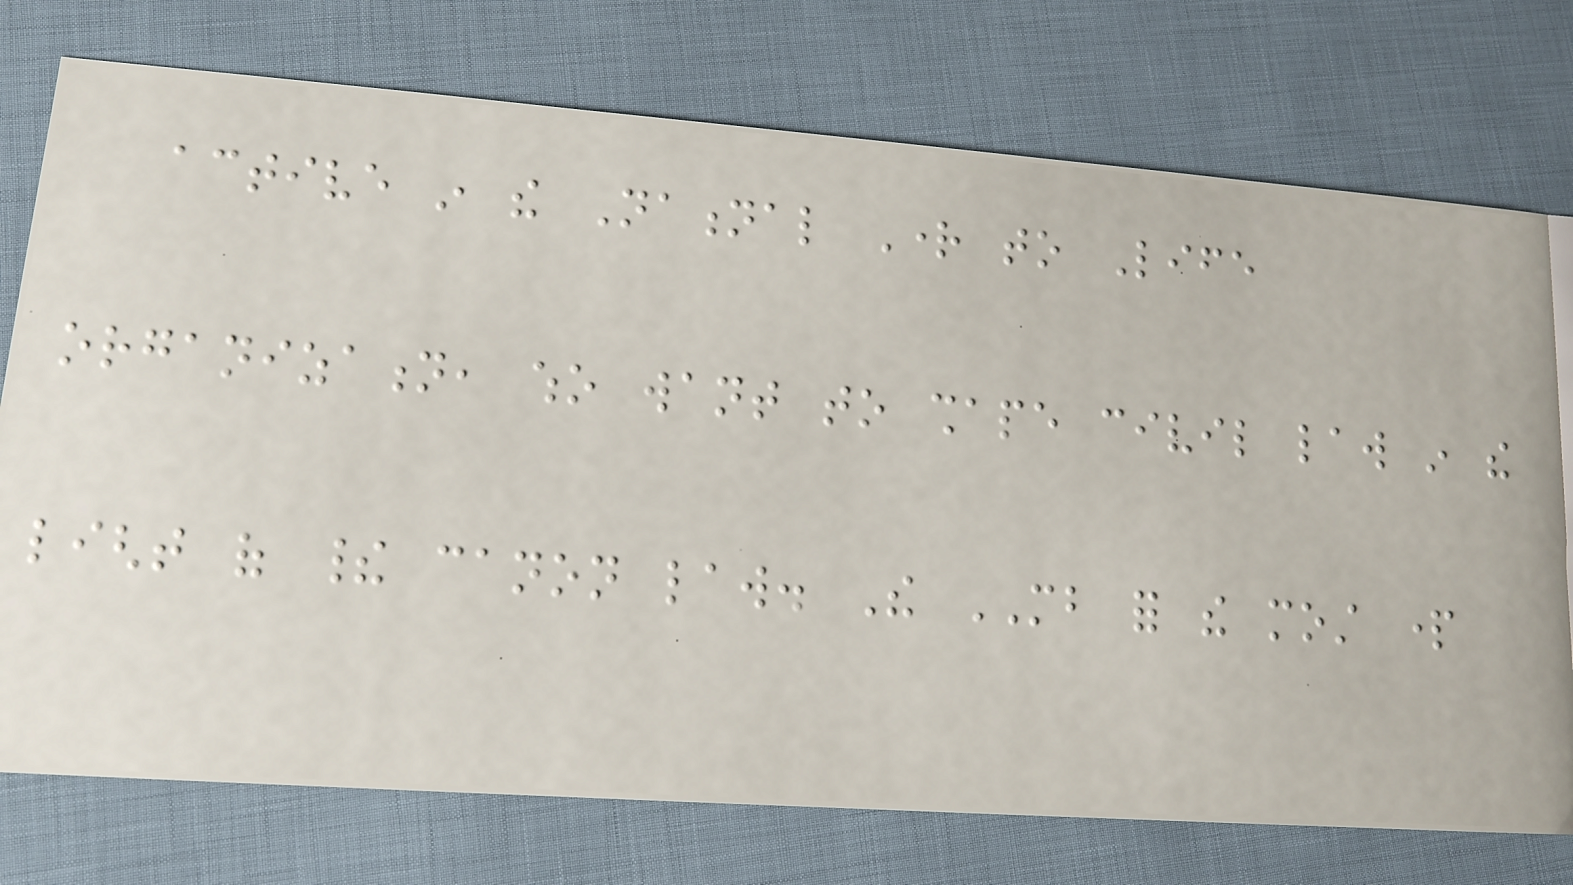active in the National Right to Life
organization, who want to shape civil law in the
light of their canon law. The MB for the most part
